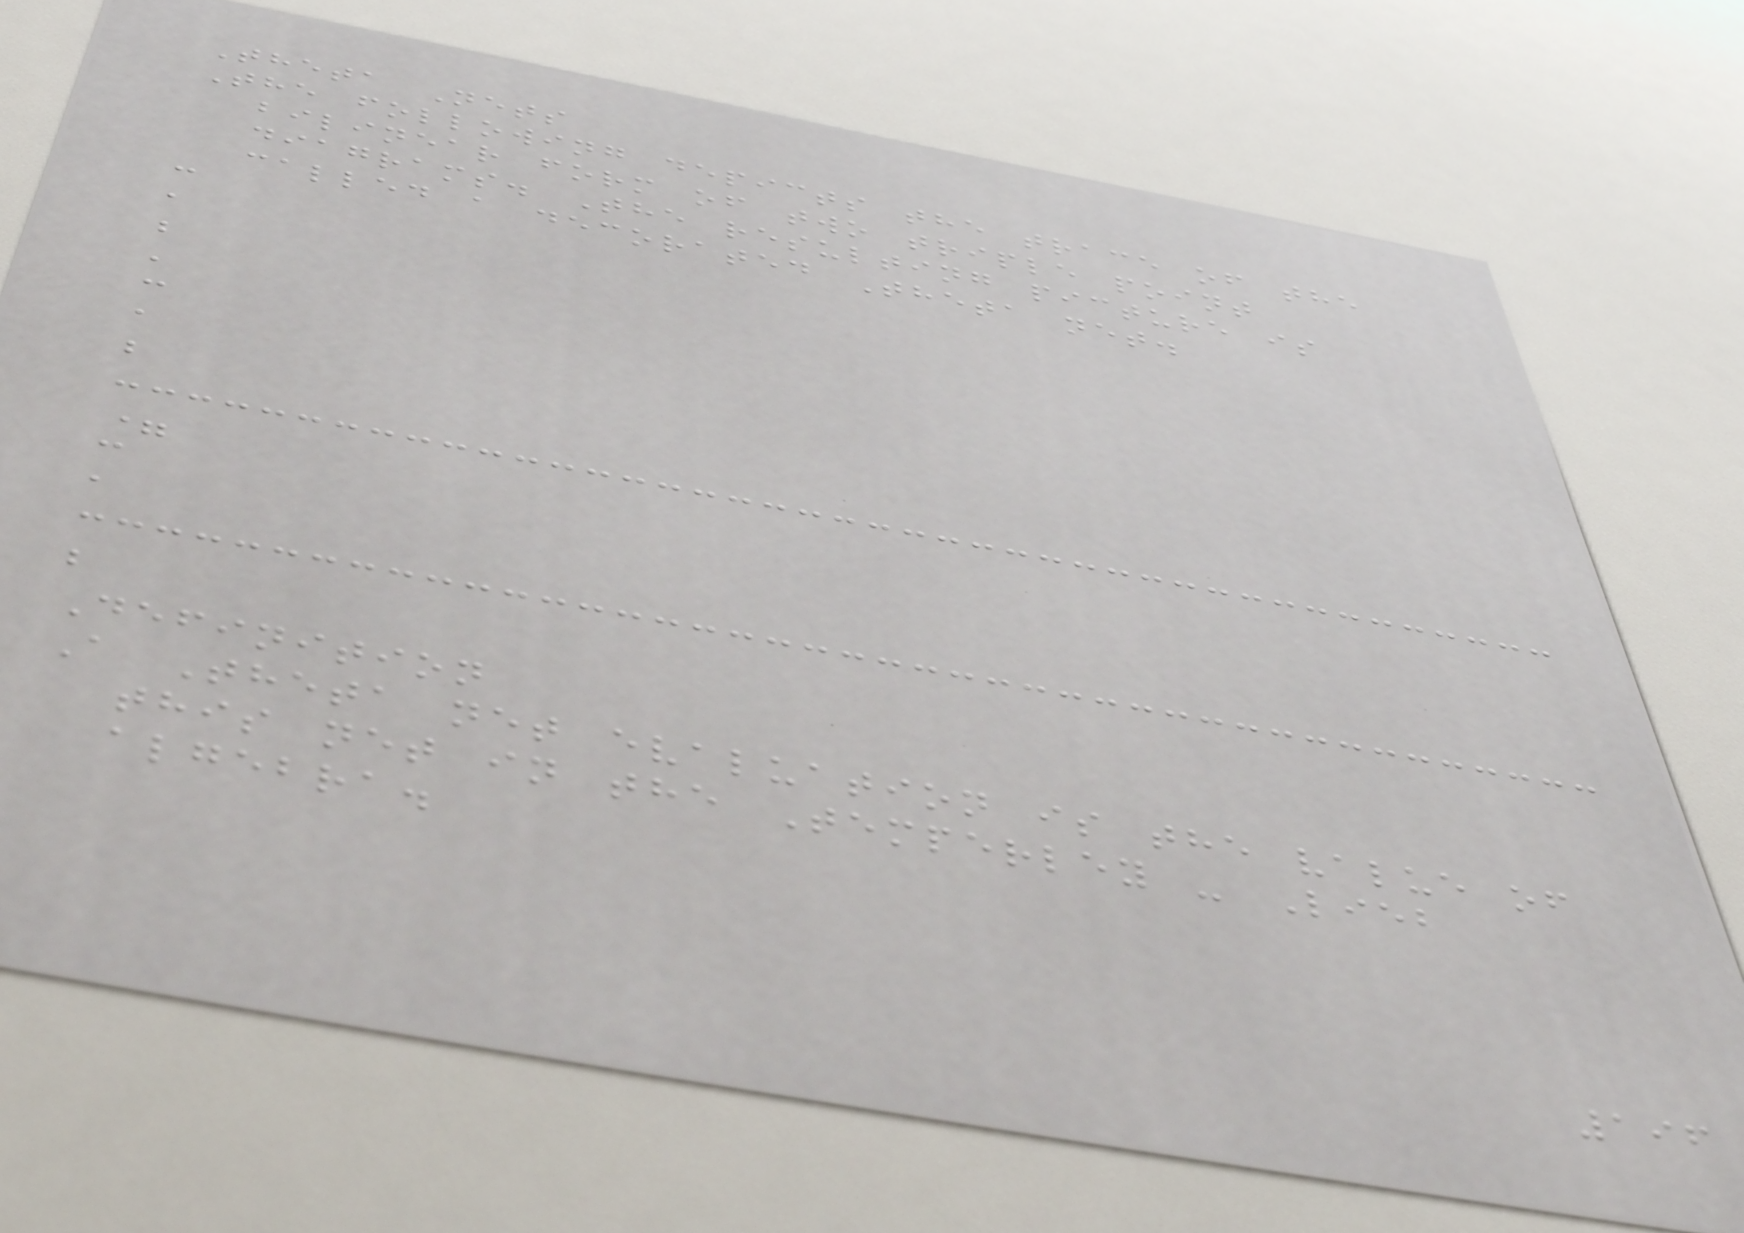Theta Nets
The following depicts the trace of the
bilinear form of two triple point
diagrams. The resulting picture is
called a decorated Theta net.
c
a
b
,
c
a
b
=
c
a
b
Definition
A Theta net evaluation is the value of
this net in the Temperley - Lieb
algebra.
196
